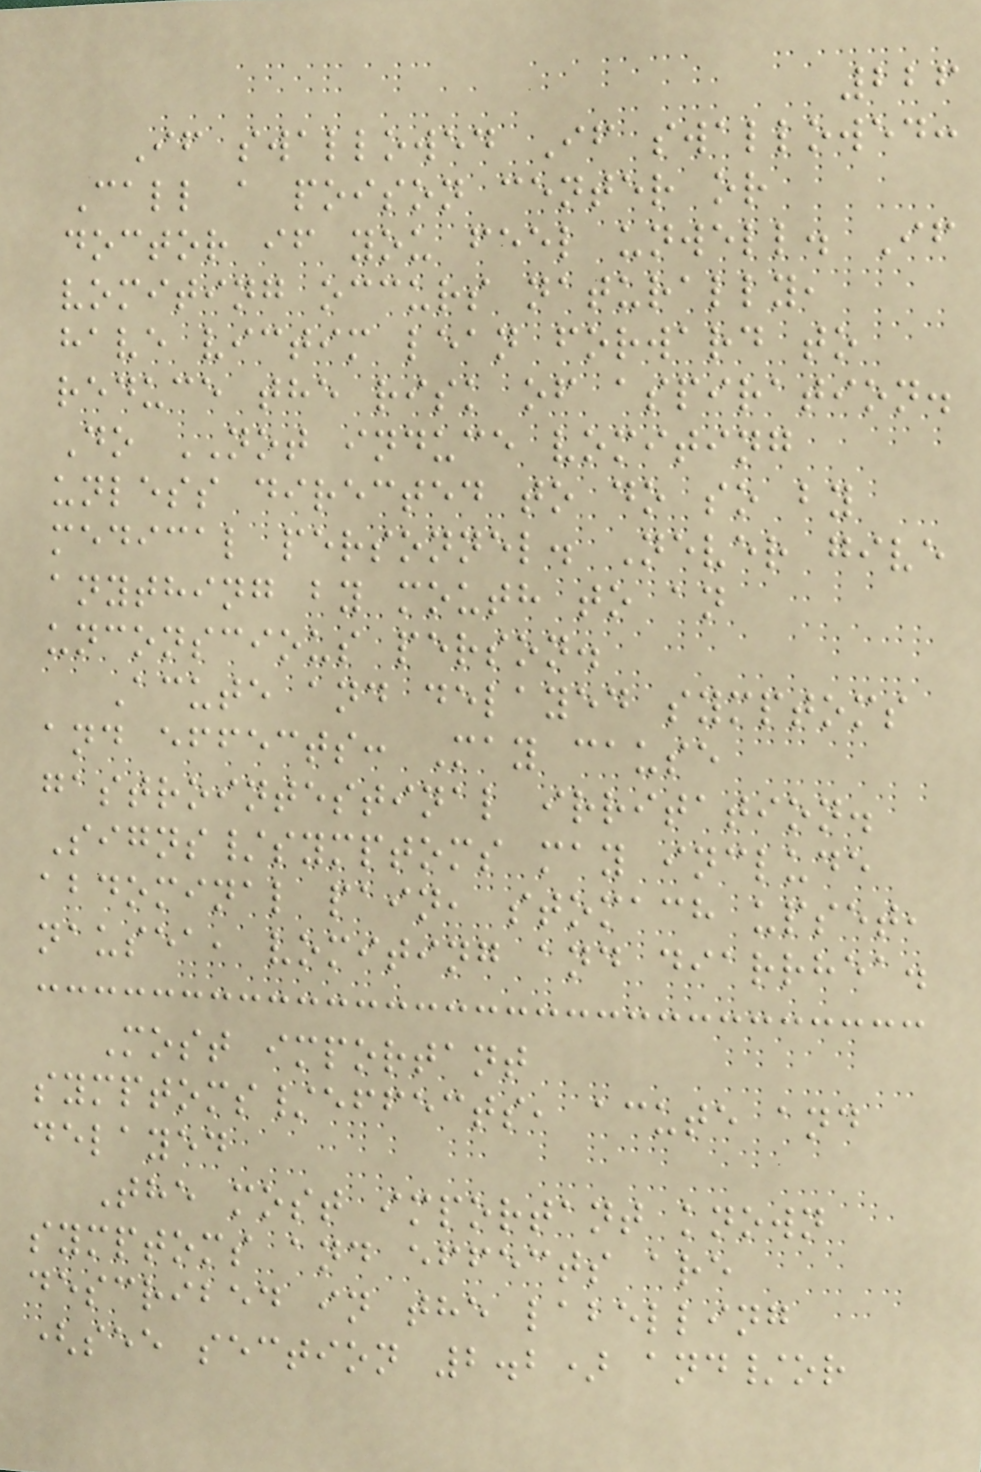226
If swallowed If swallowed:
Call a poison center or
doctor if you feel unwell. If
vomiting occurs naturally,
have victim lean forward to
reduce the risk of aspiration.
Do NOT induce vomiting
unless directed to do so by
medical personnel. Never give
anything by mouth to an
unconscious person.
Acute and delayed symptoms
and effects: May cause
gastrointestinal irritation.
Signs/symptoms may include
abdominal pain, stomach upset,
nausea, vomiting and diarrhea.
Most important
symptoms/effects, acute and
delayed
The most important known
symptoms and effects are
described in the labelling
(see section 2.2) and/or
